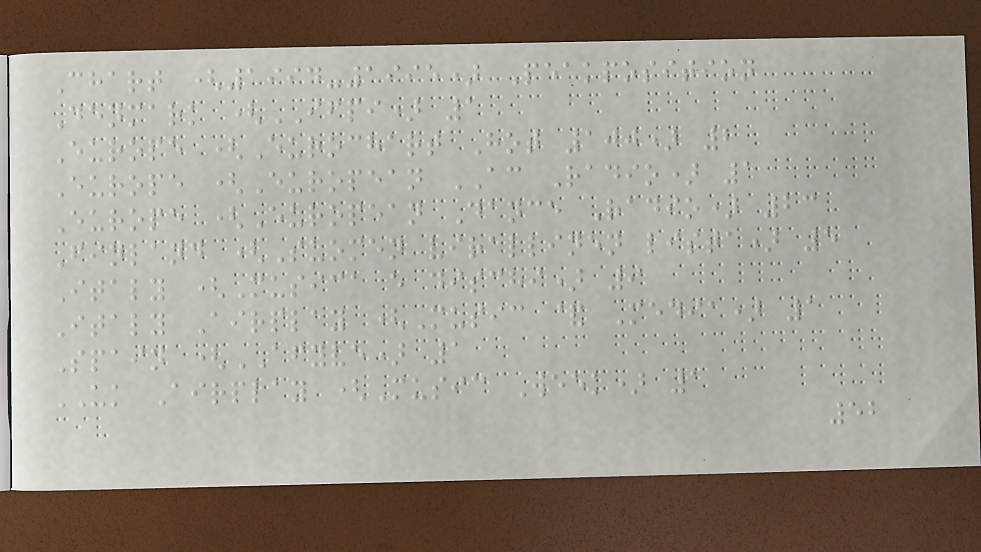Chart (1994-1995) Peakposition
Denmark (IFPI) 1
Europe (Eurochart Hot 100) 2
Europe (European AC Radio) 1
Europe (European Dance Radio) 23
Finland (Suomen virallinen lista) 5
Italy (Musica e dischi) 9
Italy Airplay (Music & Media) 1
Spain (AFYVE) 1
UK Airplay (Music Week) 1
52
